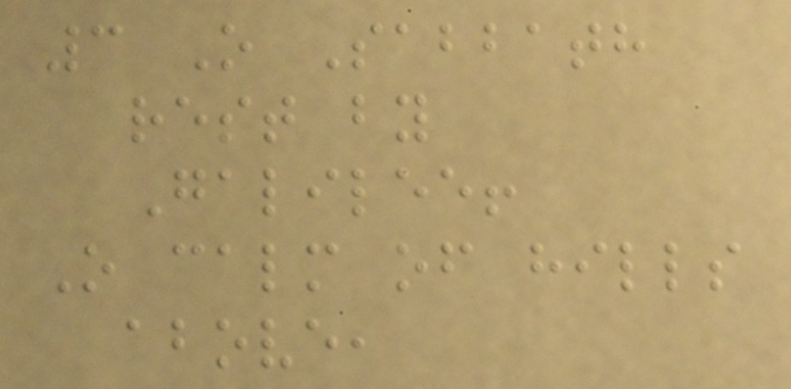3 O Sabbath
rest by
Galilee!
O calm of hills
above,
